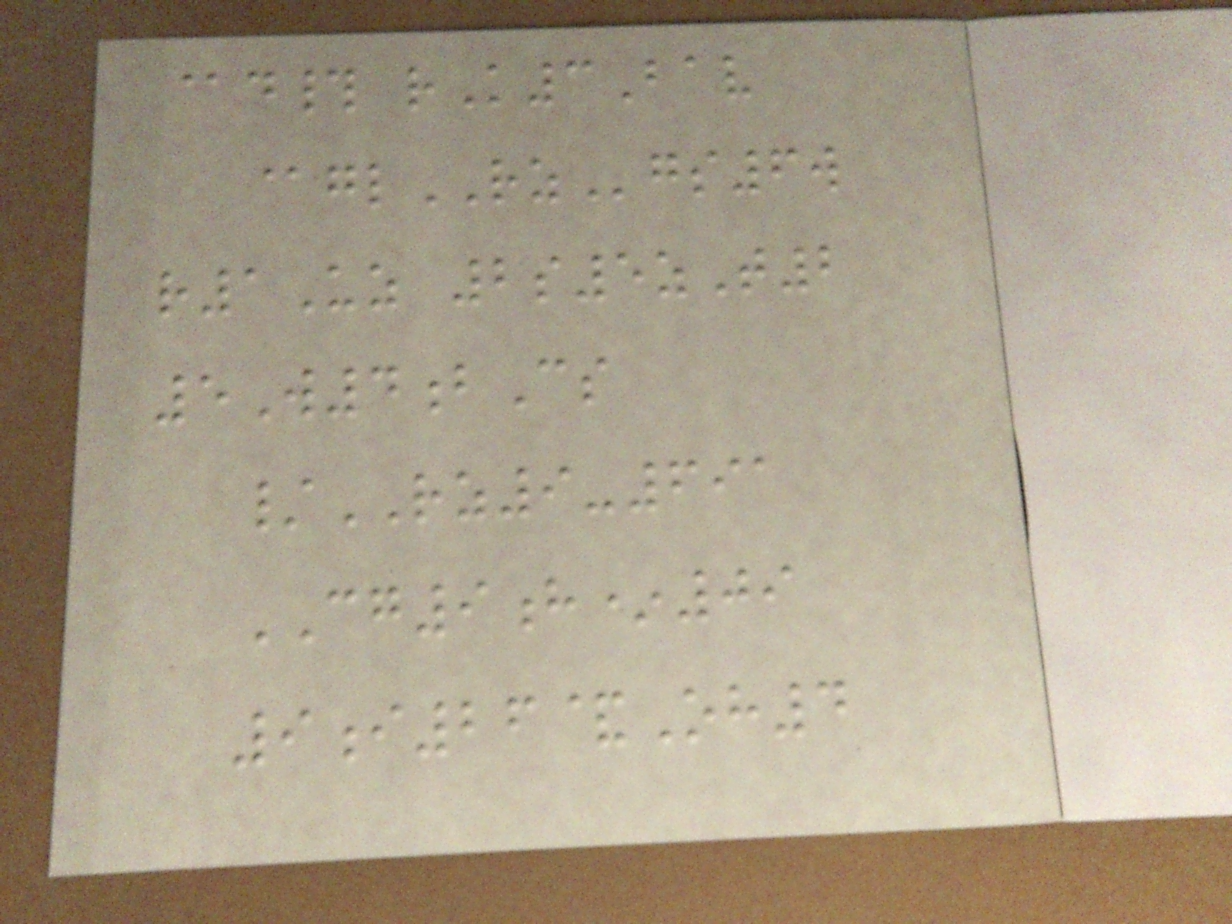@d# rK3Bav
@glRZgs6w
r1Uz 2s5zT2
5W4bCs
/RZ9-691
CG9h*09
9i26&Oh4
